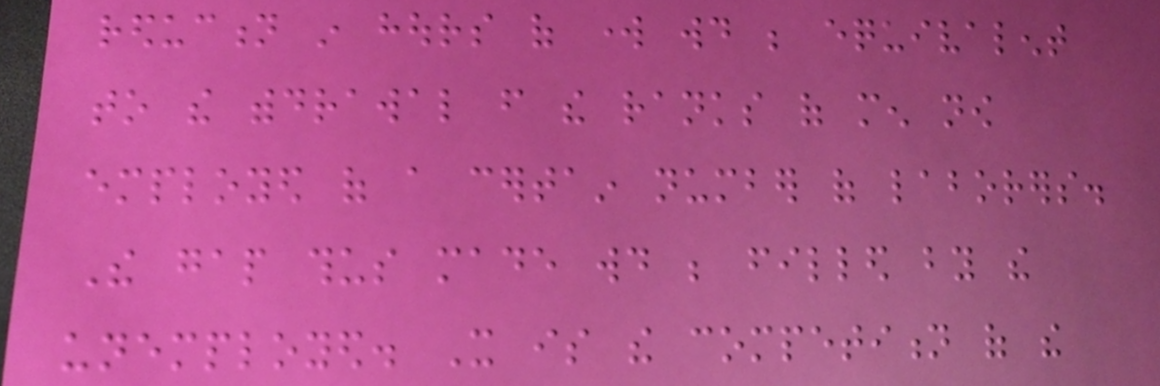reduction in hours of work would be equivalent
to the withdrawal from the ranks of men now
employed of a certain number of laborers.
The gap thus made would be filled by the
unemployed. It is the competition of the
